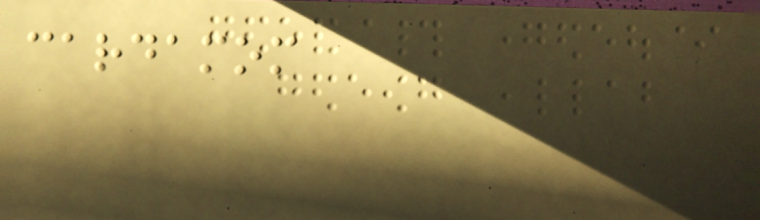cardamom
